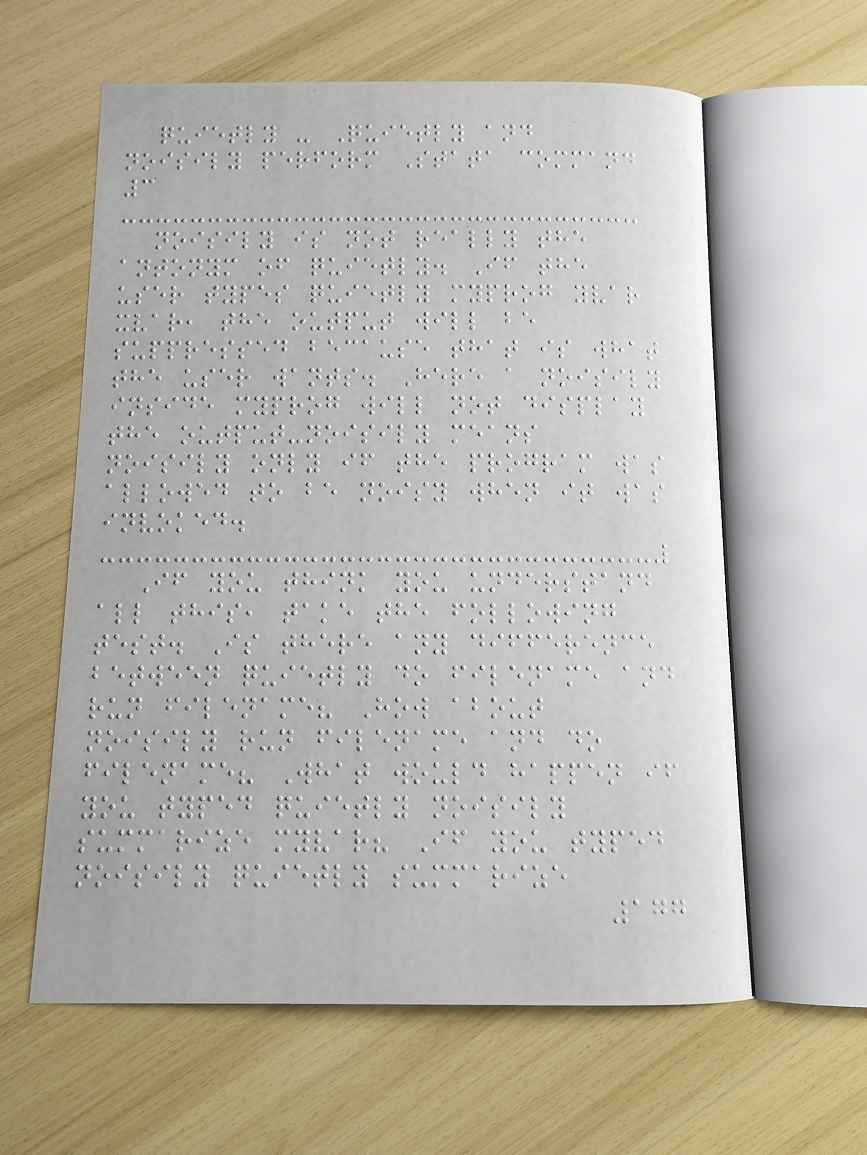quietly - Quietly and
noisily perform Stata command
3
noisily is not really the
antonym of quietly. If the
user types quietly myprog yvar
xvar, the output will be
suppressed because that is what
the user wants. Here a noisily
inside myprog will not display
the output-noisily means
noisily only if the program was
allowed to be noisy when it was
invoked.
If you think you understand
all this, take the following
test. Is there any difference
between quietly do filename and
run filename? How about
noisily run filename and do
filename? What would happen if
you typed quietly noisily
summarize myvar? If you typed
noisily quietly summarize
177
